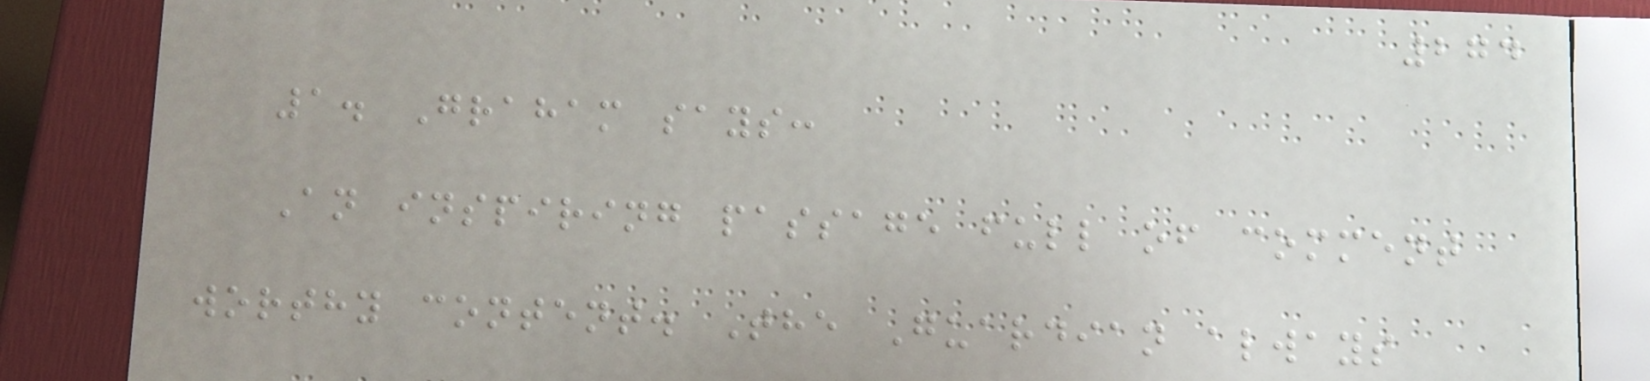274
1. Graham says:
An inspiring passage full of comment
worthy content. The Guardian always
